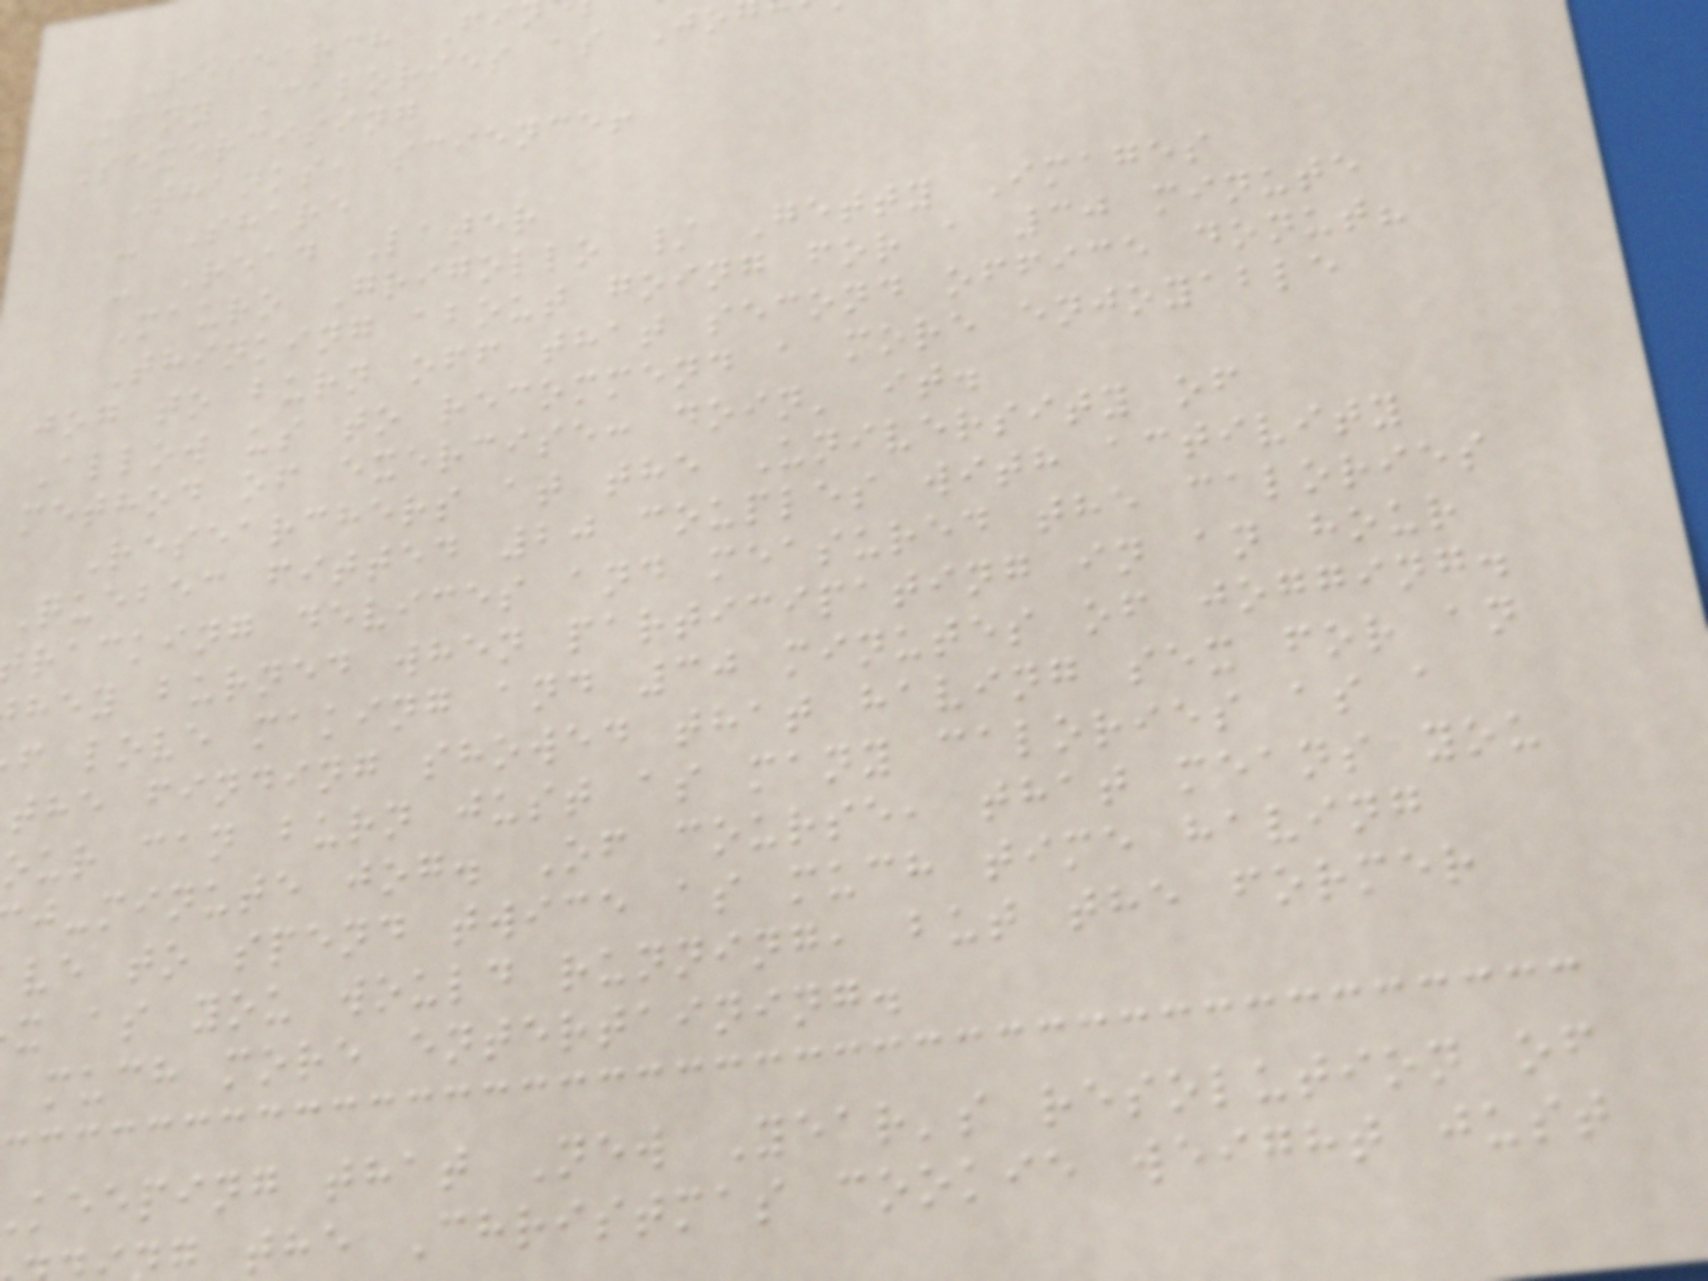Research Fi
Many Calories as Jo
Sexercising
Thanks, science!
- Share
- Read Later
Mauro Grigollo / Getty Images
Thinking about going for a 30 minute
jog to burn off that second office donut?
Allow us to recommend a more enjoyable
method of exercise: doin' it.
Researchers at the University of
Quebec fitted 20 couples with activity
racking devices and measured the calories
hey burned when participating in an hour
f love making and 30 minutes of jogging.
the finding showed that having sex for an
our can burn just as many calories as a
j-minute jog. Of course, that means you
ve to spend twice as much time having
x as you would running, but the former
much more entertaining.
keeping that New Year's resolution of
the Christmas cookie weight just
